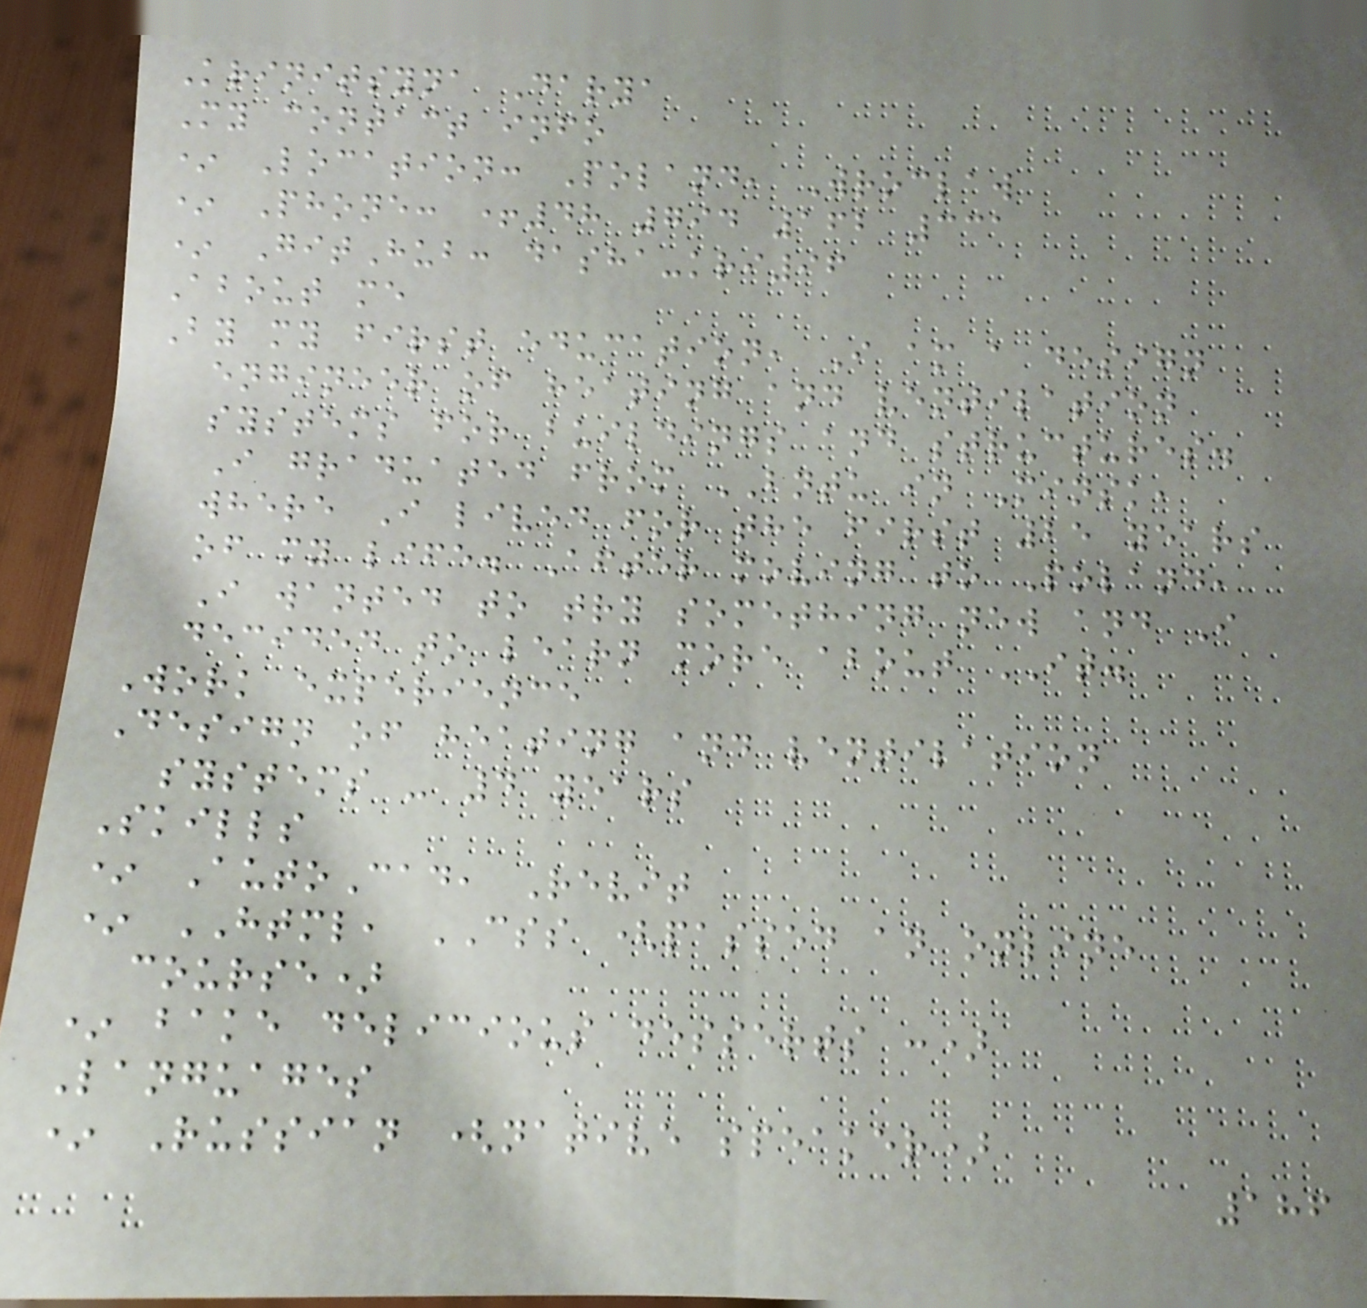Krinitsyna Darya
My contact info
* Location: Poland, Wroclaw
* Phone: +48 794 162 331
* GitHub: dasha-kri96
About me
By my first education, I am a design
engineer of heating and ventilation
systems for buildings and structures.
I graduated from BNTU in Minsk,
where I lived for the first 25 years
of my life. After moving to Poland,
I wanted to try something new and I
decided to learn more about IT.
Work experience
Design of heating and ventilation
systems - 4 years
Skills
* AutoCad, Revit
* HTML, CSS (passed an online
course)
* bake delicious desserts :)
Languages
* Russian (native speaker)
186
